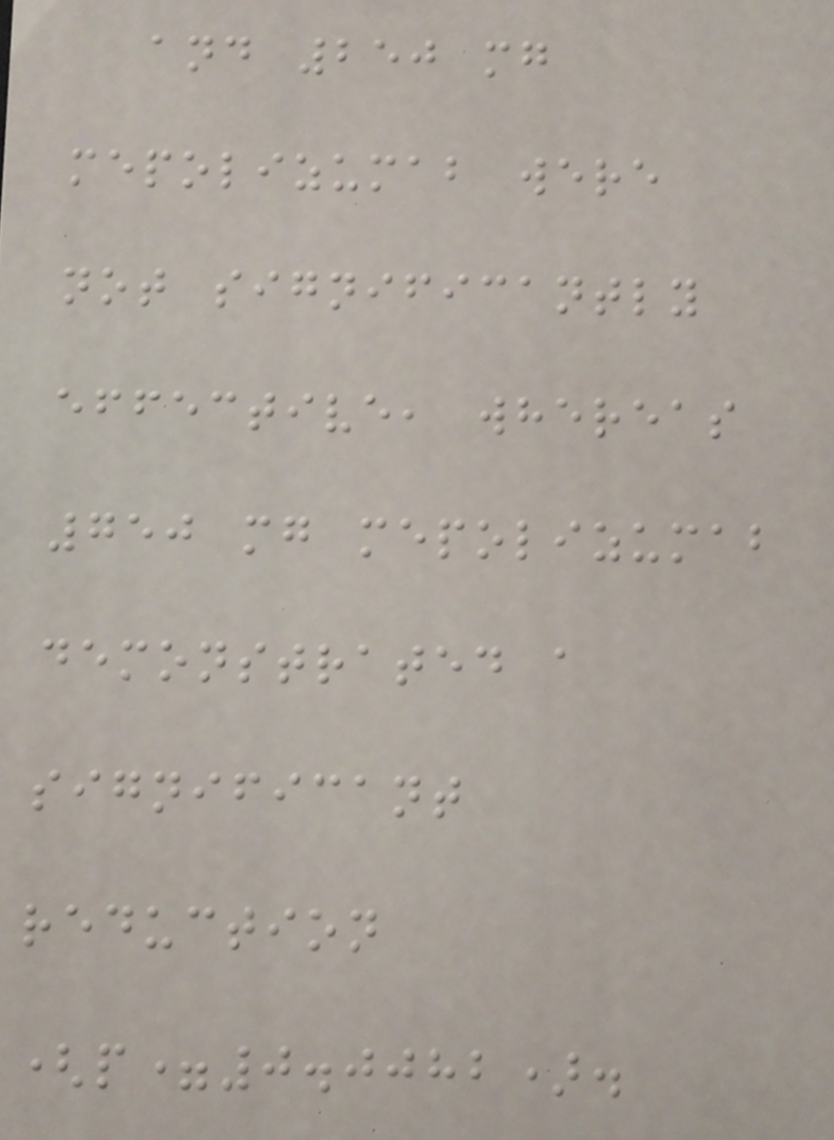and 250 mg
mepolizumab were
not significantly
effective, whereas
750 mg mepolizumab
demonstrated a
significant
reduction
(p=0.0082).
